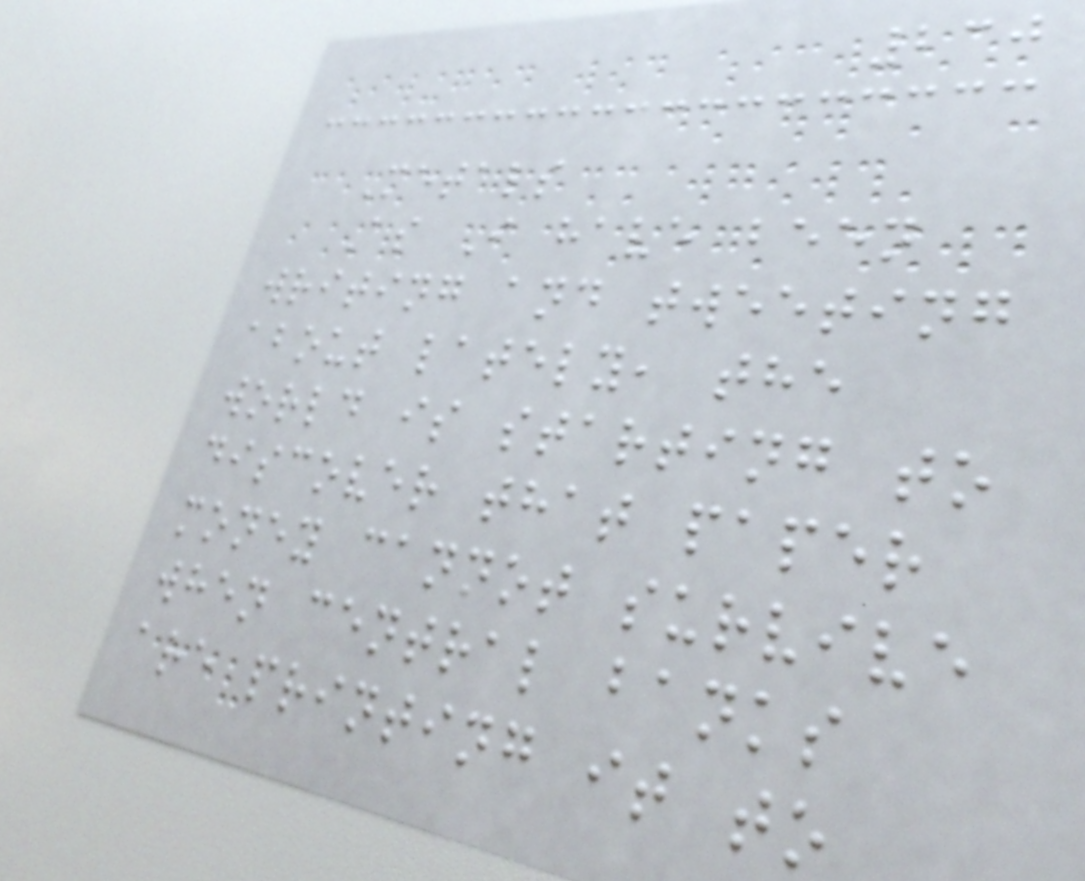230
Metals
As I have been
writing and tweeting
about lately, the
world is starting to
discover that paper
money cannot survive
when central banks
are printing it to
